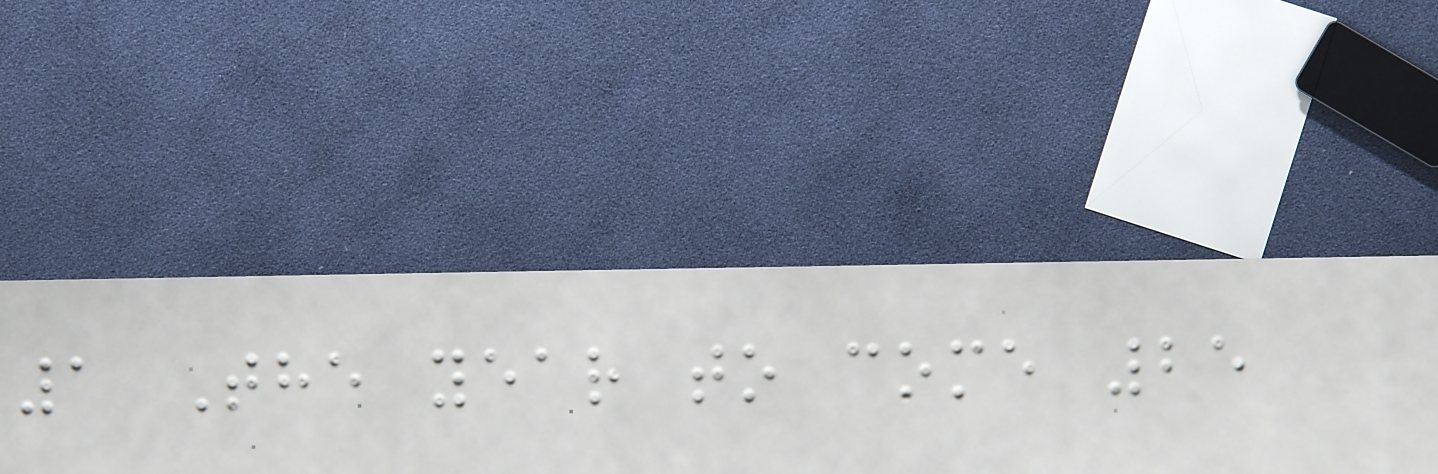1 The year to come 25
